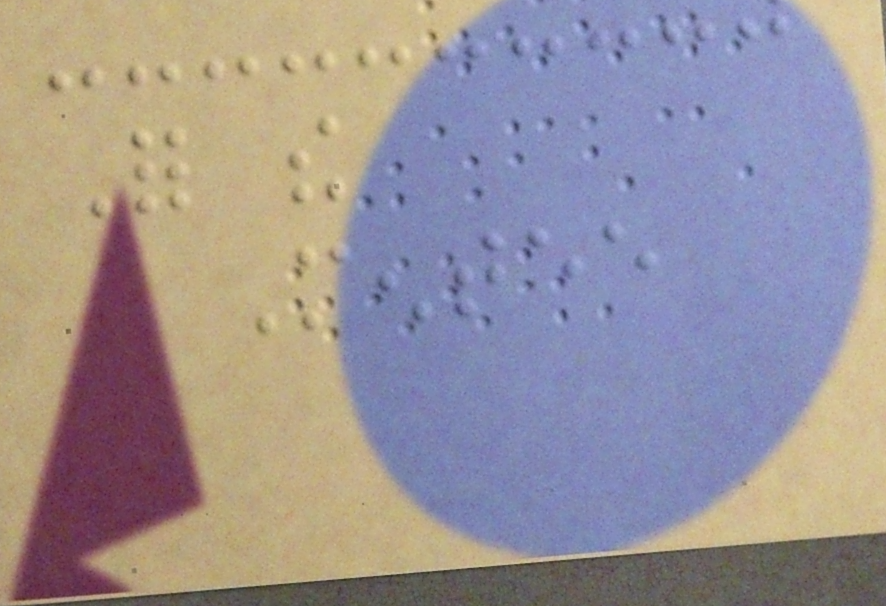For the
Mentee
